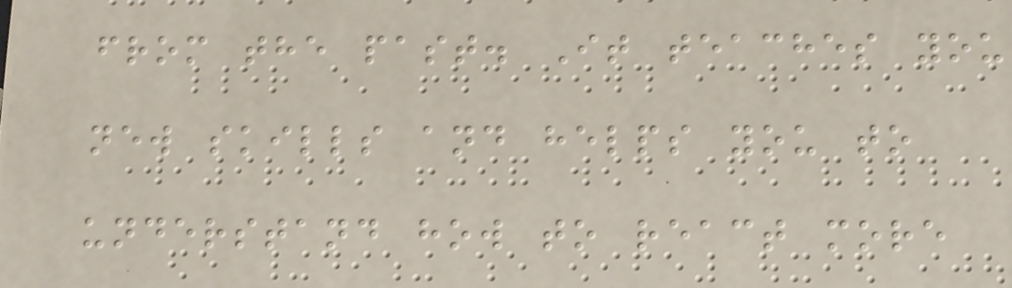from the past. It teaches you
new skills and helps you to
understand how to react more
